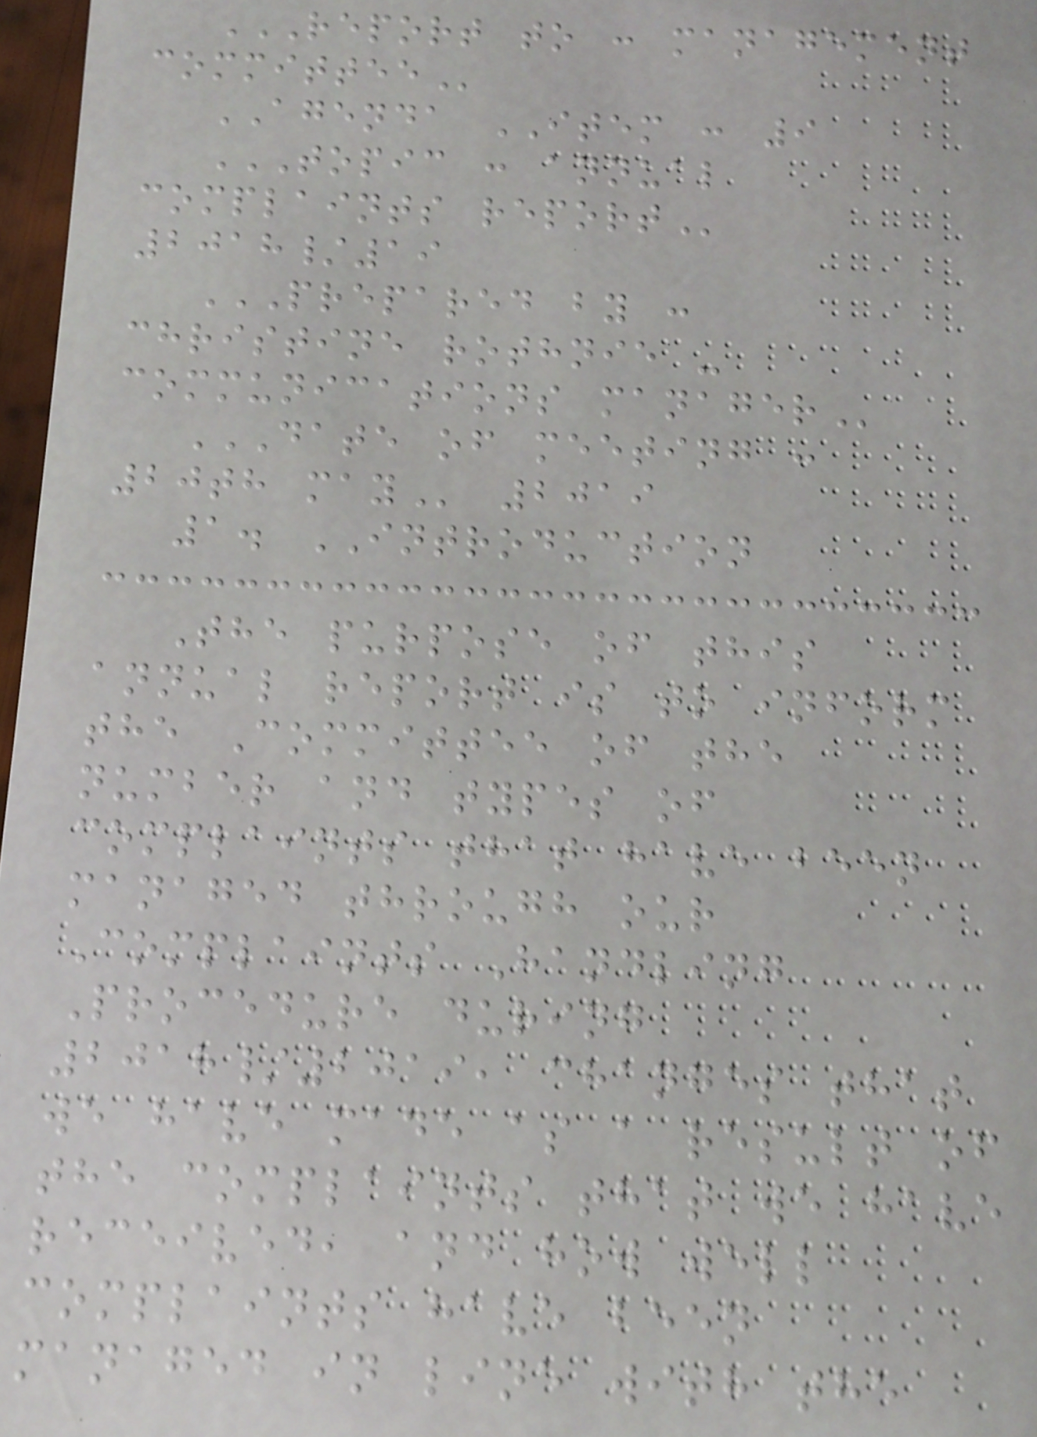REPORT TO : MANAGEMENT
COMMITTEE
AGENDA ITEM : 9
TOPIC : ANNUAL
COMPLAINTS REPORT
2018/19
PREPARED BY :
CHRISTINE ROTHNIE -
COMMUNICATIONS MANAGER
DATE OF MEETING :
20TH MAY 2019
1. INTRODUCTION
The purpose of this
annual report is to inform
the Committee of the
number and types of
complaints that have been
managed through our
Complaints Handling
Procedure during
2018/2019, changes that
we have made as a result of
the complaints that we have
received, and how well
complaints have been
managed in line with the
